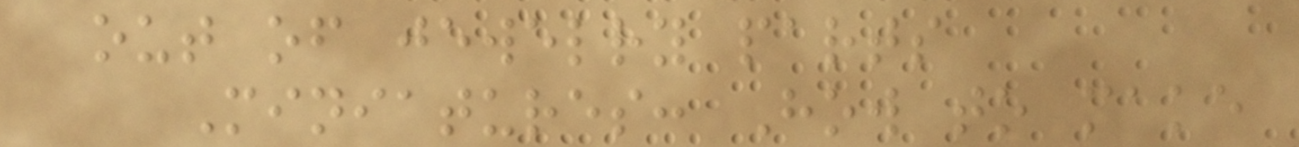out of jewelry parts
Miniatures: How to make
